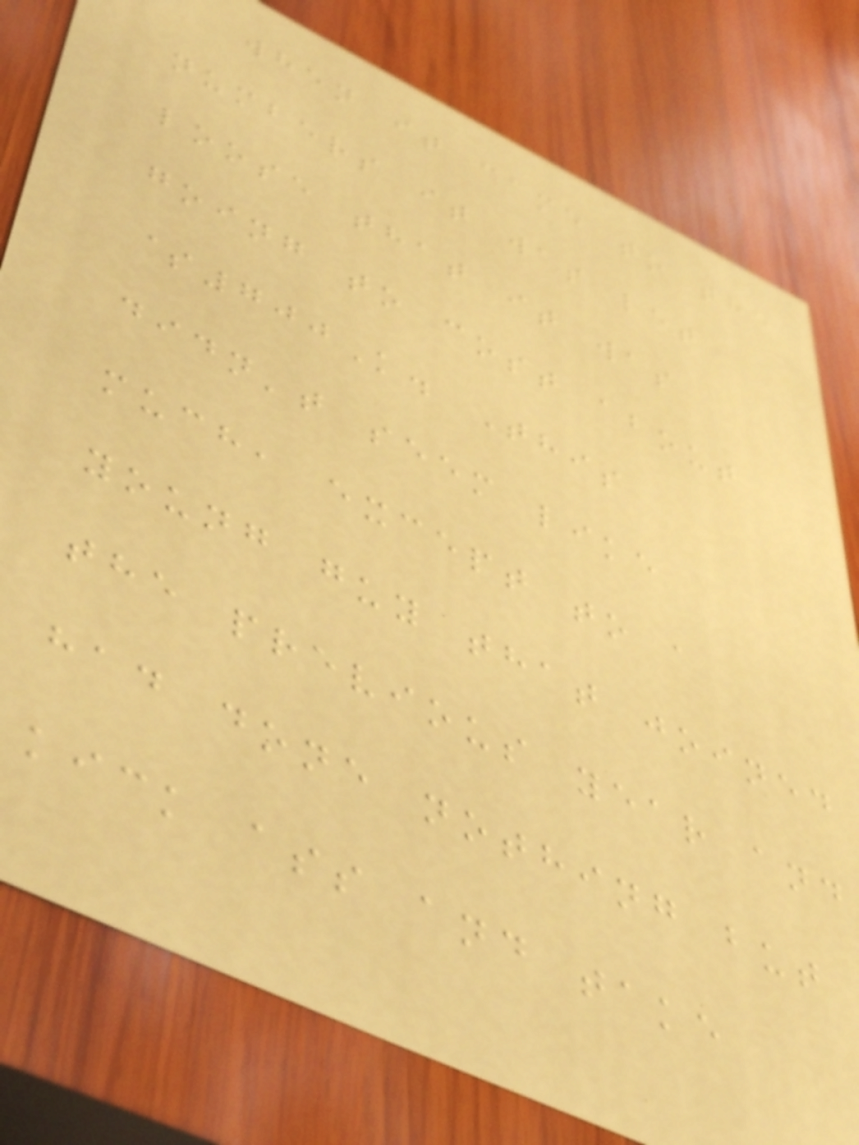when it came to the
numbers it was let
loose that it was
going to cost about
$700K. This
didn't seem like
much, except to a
young guy that joined
the previous year and
had done nothing but
kick ass and take
